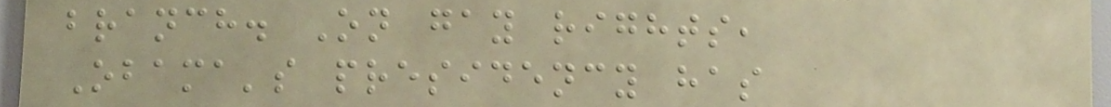branch. On gay rights,
Obama's presidency has
